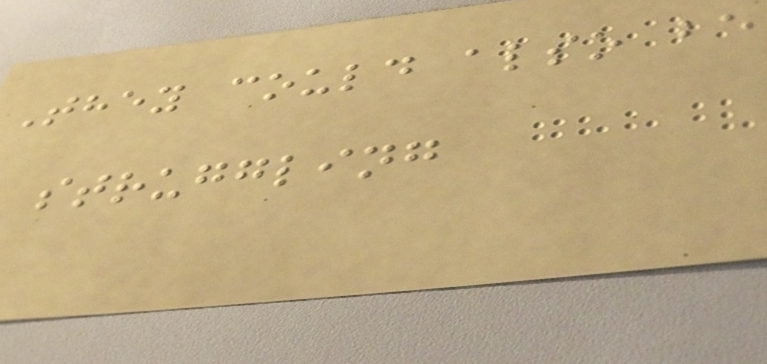They could also be
struggling
